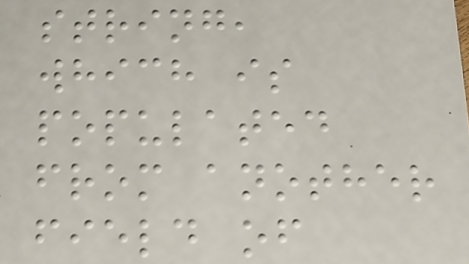string,
which is
populated
from another
field of
